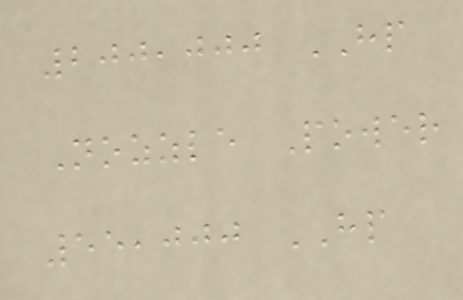200,000 HP
Nozzle Power
55,000 HP
